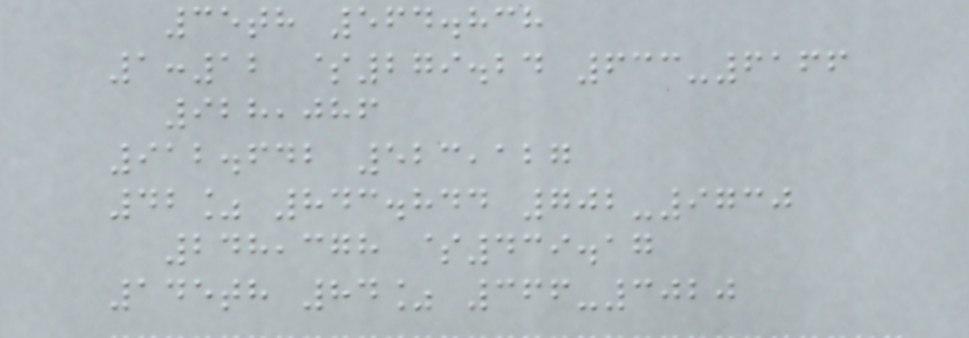35th 564.838
1:12 $279.24 633-6166
928,086
912.642 523,127
42% 843.844 702-9730
248,378 $439.17
145th 84% 366-3020
